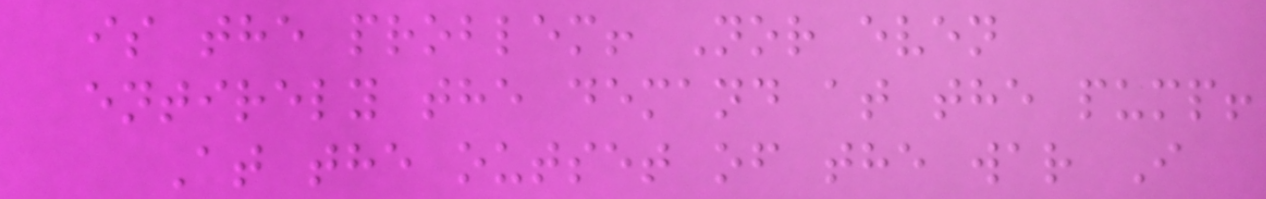is the problem! Nor even
entirely the demand at the pump!
At the outset of the war I
